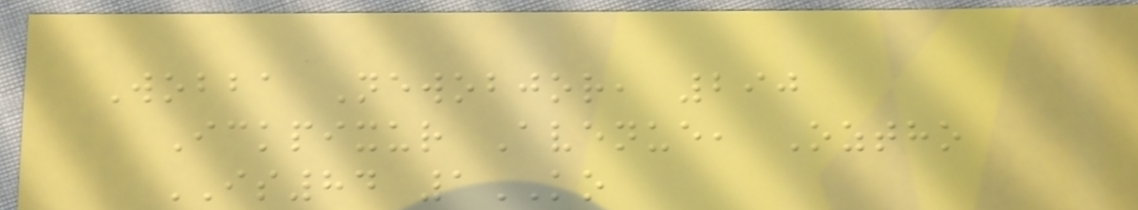Wobba Newobjor, 290
Ickpixur Avenue, Oztho
IS84 1KO
